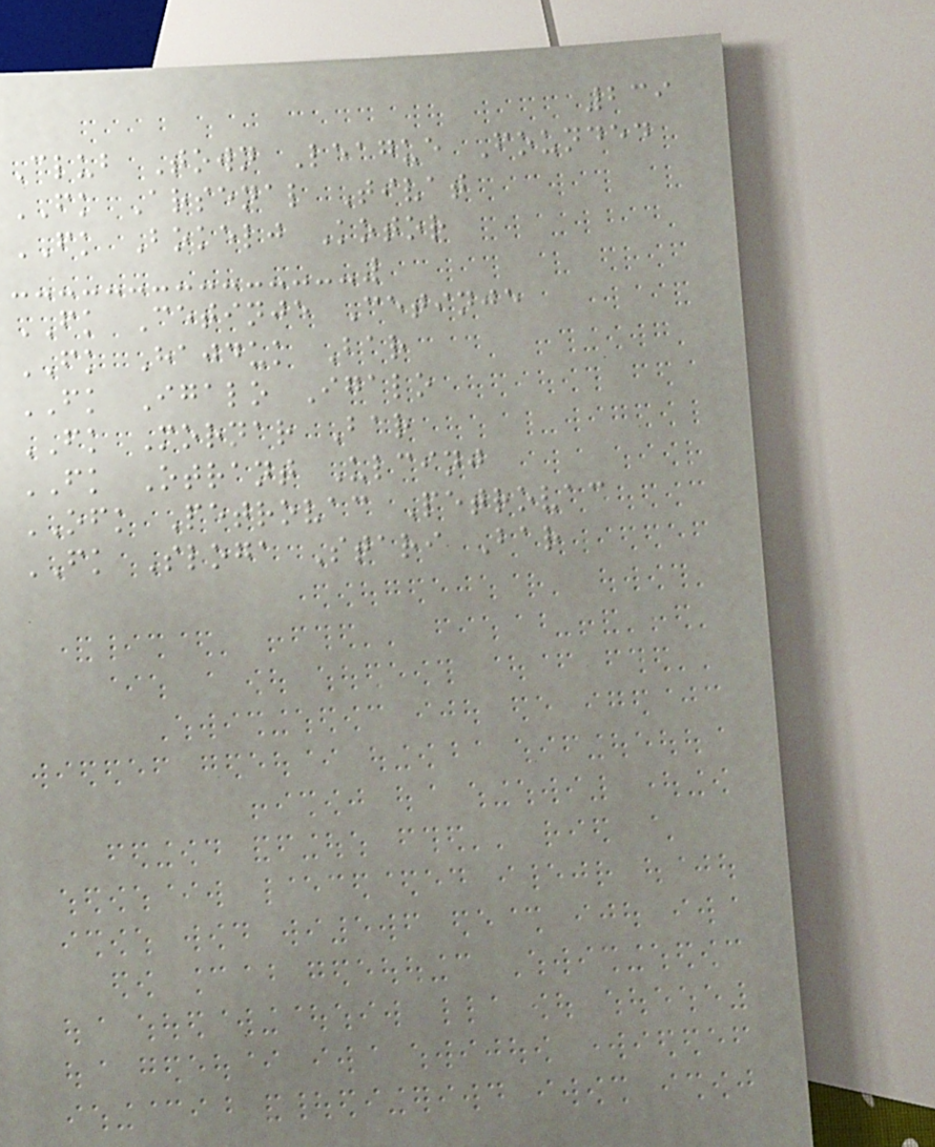239
Club Town League Founded
FK Arsenal Tivat
FK Bokelj Kotor
FK Cetinje Cetinje
FK Hajduk Bar
FK Igalo Igalo
FK Mornar Bar
FK Otrant Ulcinj
OFK Petrovac Petrovac
FK Sloga Stari Bar
